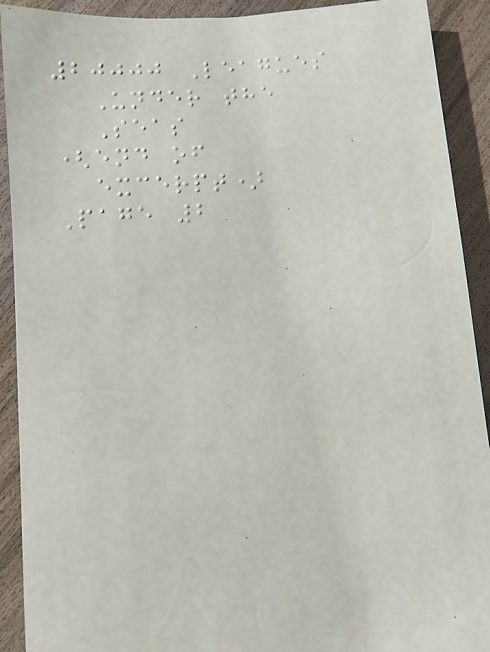20000 Leagues
Under the
Seas
(end of
excerpt)
Page 2
